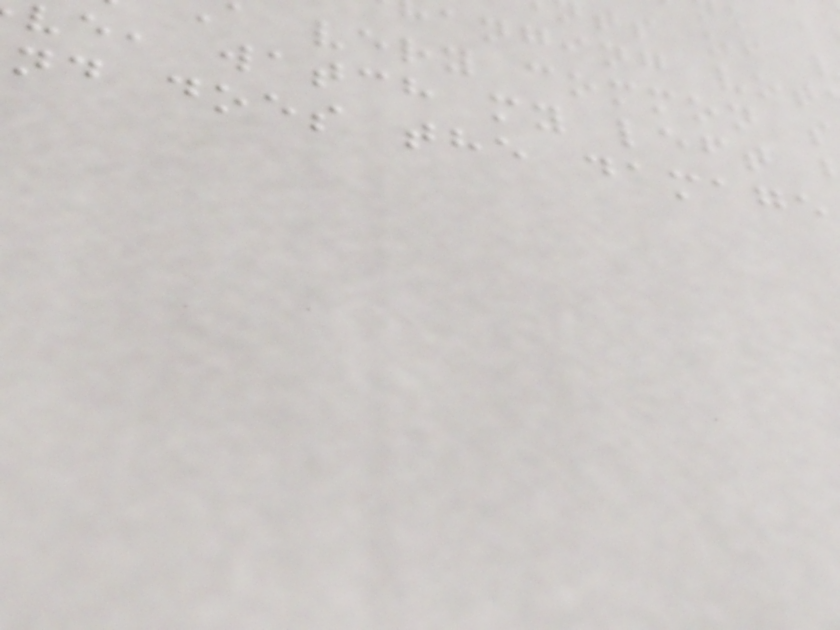anging vot
very common s
ve, watch my left
nd does the damage
